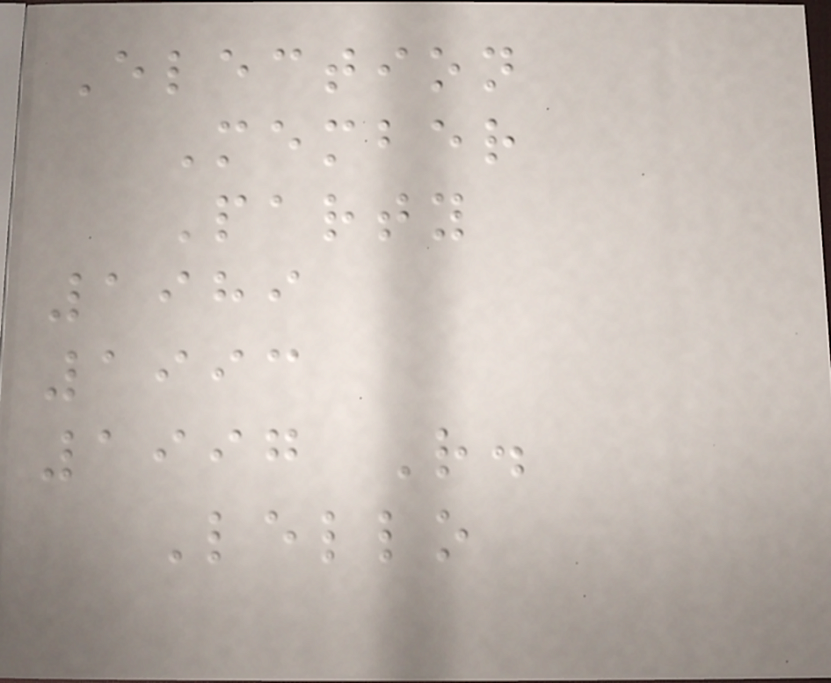Election
Member
Party
1989
1993
1997 R.
Lello
